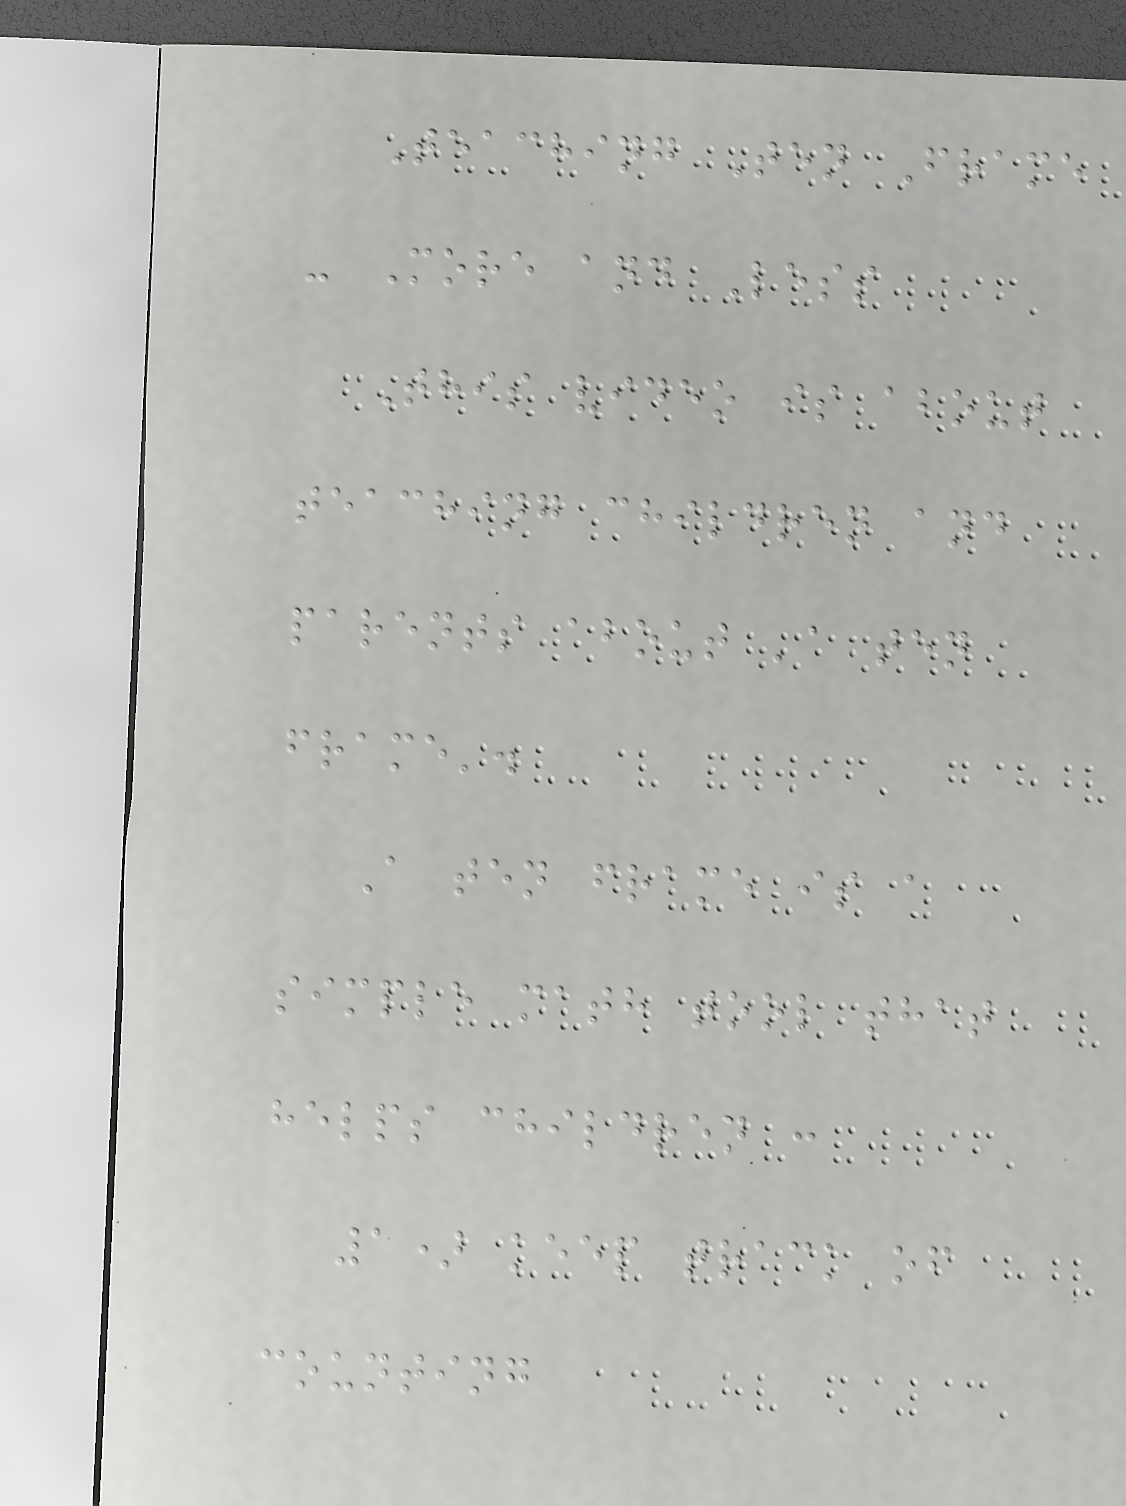Teaching Ten Frame
- More and Less
This video is about
teaching children and
parents about 'a ten
frame'.
A ten frame is a
simple math tool that
helps children :
1) keep track of
counting
